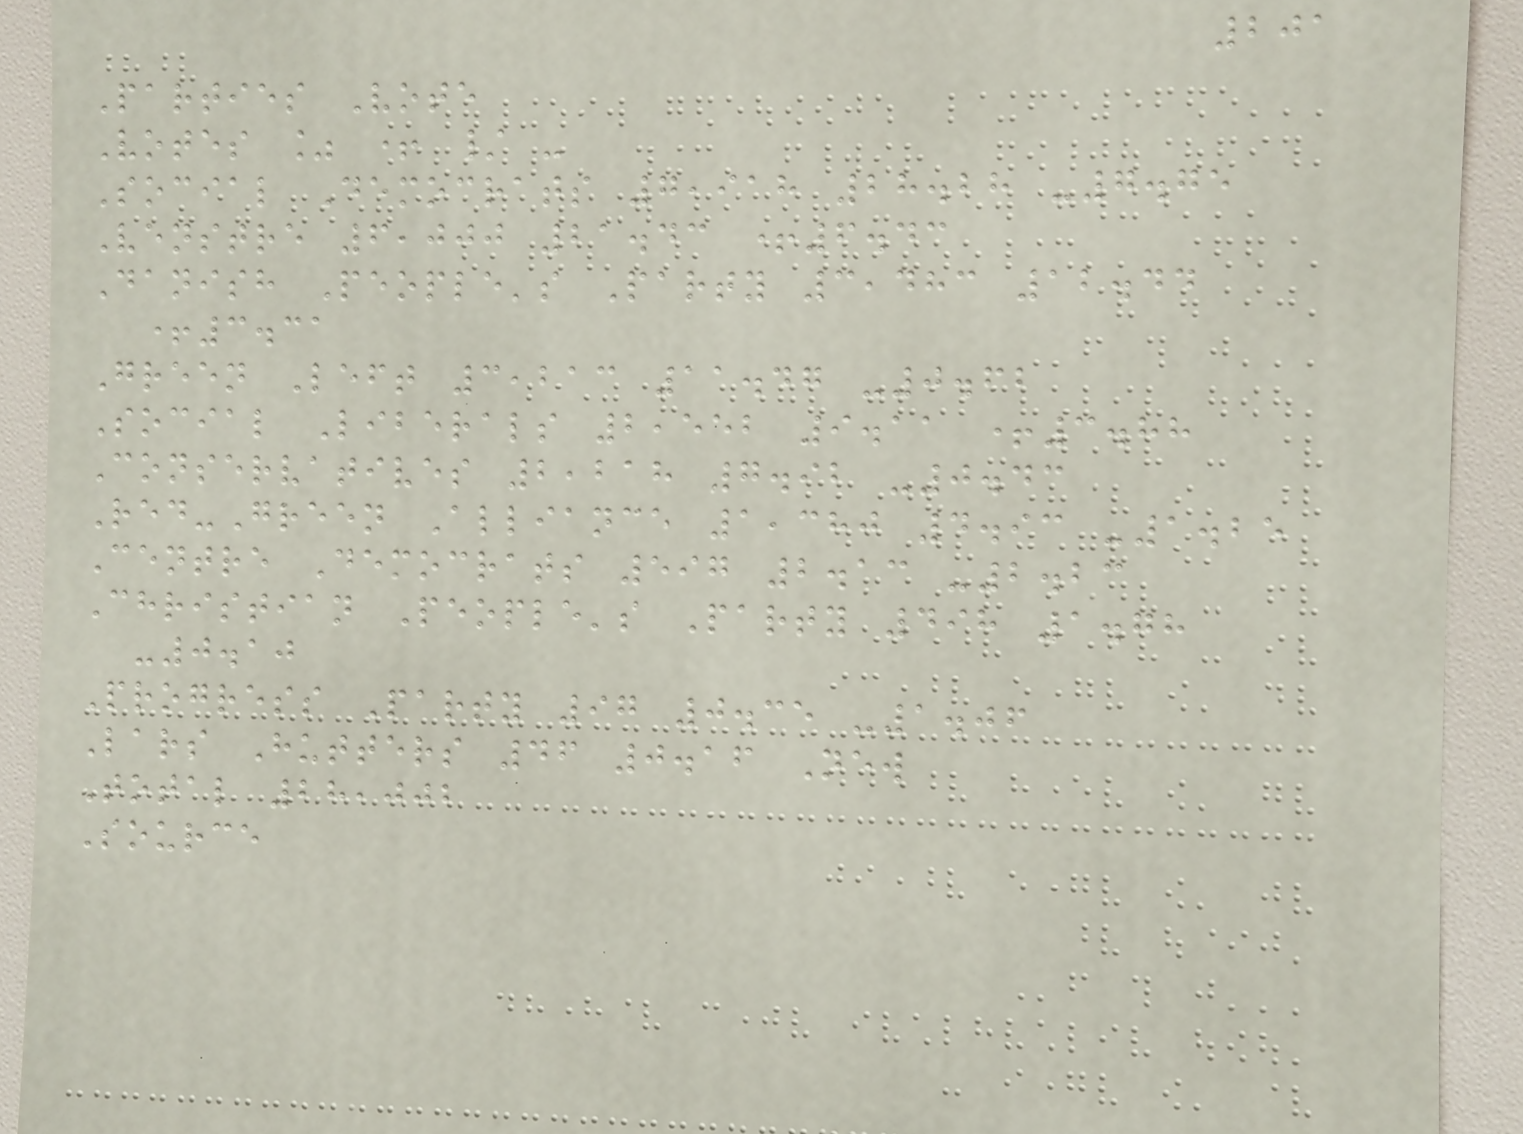201
Parties Vote
Votes % + / -
Social Democrats 7,918 28.28 -7.75
Venstre 6,000 21.43 +6.43
Danish People's Party 3,483 12.44
+3.31
Green Left 3,213 11.47 -0.62
Social Liberals 2,552 9.11 +3.88
Conservatives 2,218 7.92 -0.43
Red-Green Alliance 1,380 4.93 -1.25
Centre Democrats 597 2.13 -2.23
Christian People's Party 498 1.78
-0.10
Progress Party 97 0.35 -1.06
Lars Hutters 46 0.16 New
Total 28,002
Source
